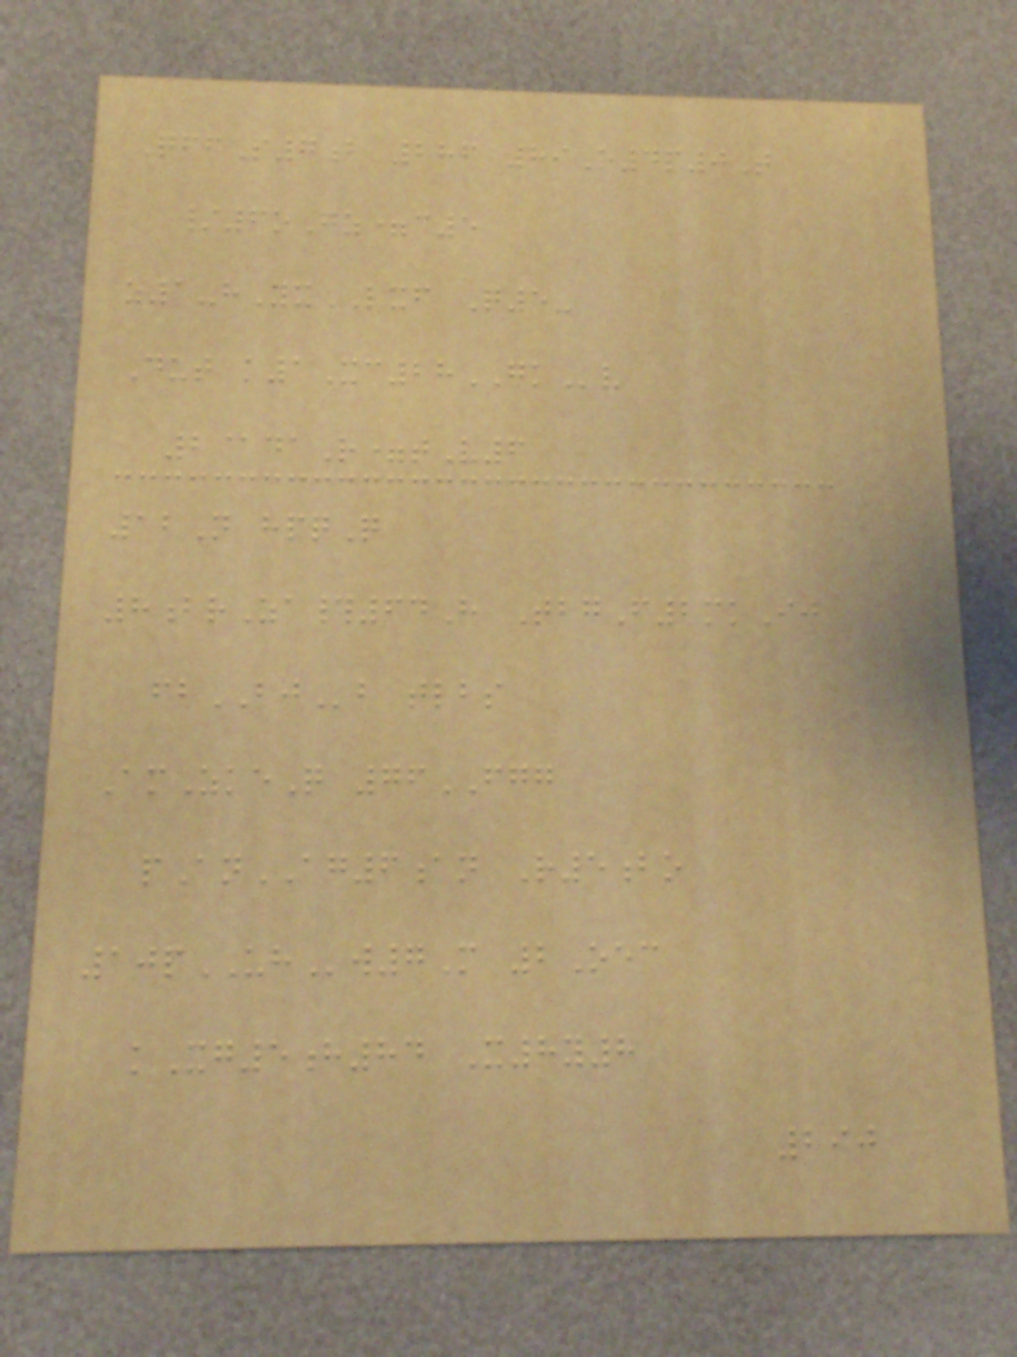QffS7b 286 89O4p0T
/6oGz=c5
z1-hYxLXF Q5-
Dut k1Xc28GKv
2@daR=tV6
12N hpqQ
8brZa#64H TbgF2mkIj
fbBJb tlbs
AmZkeQ 76FGG
pAnAG6an R5bo
10pUHw7M 2Oec
kXg5h84 X8y8
290
